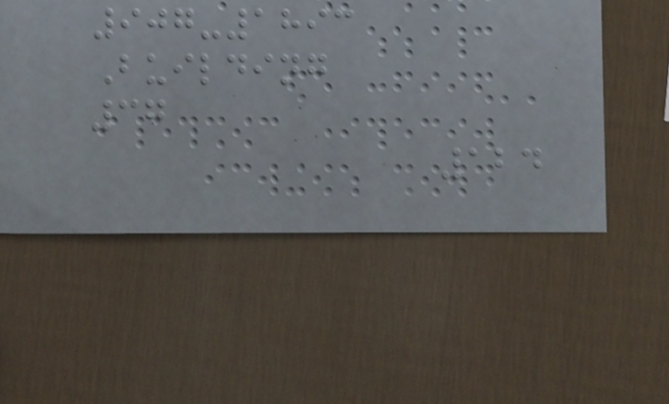907-1893
Building
37
124
